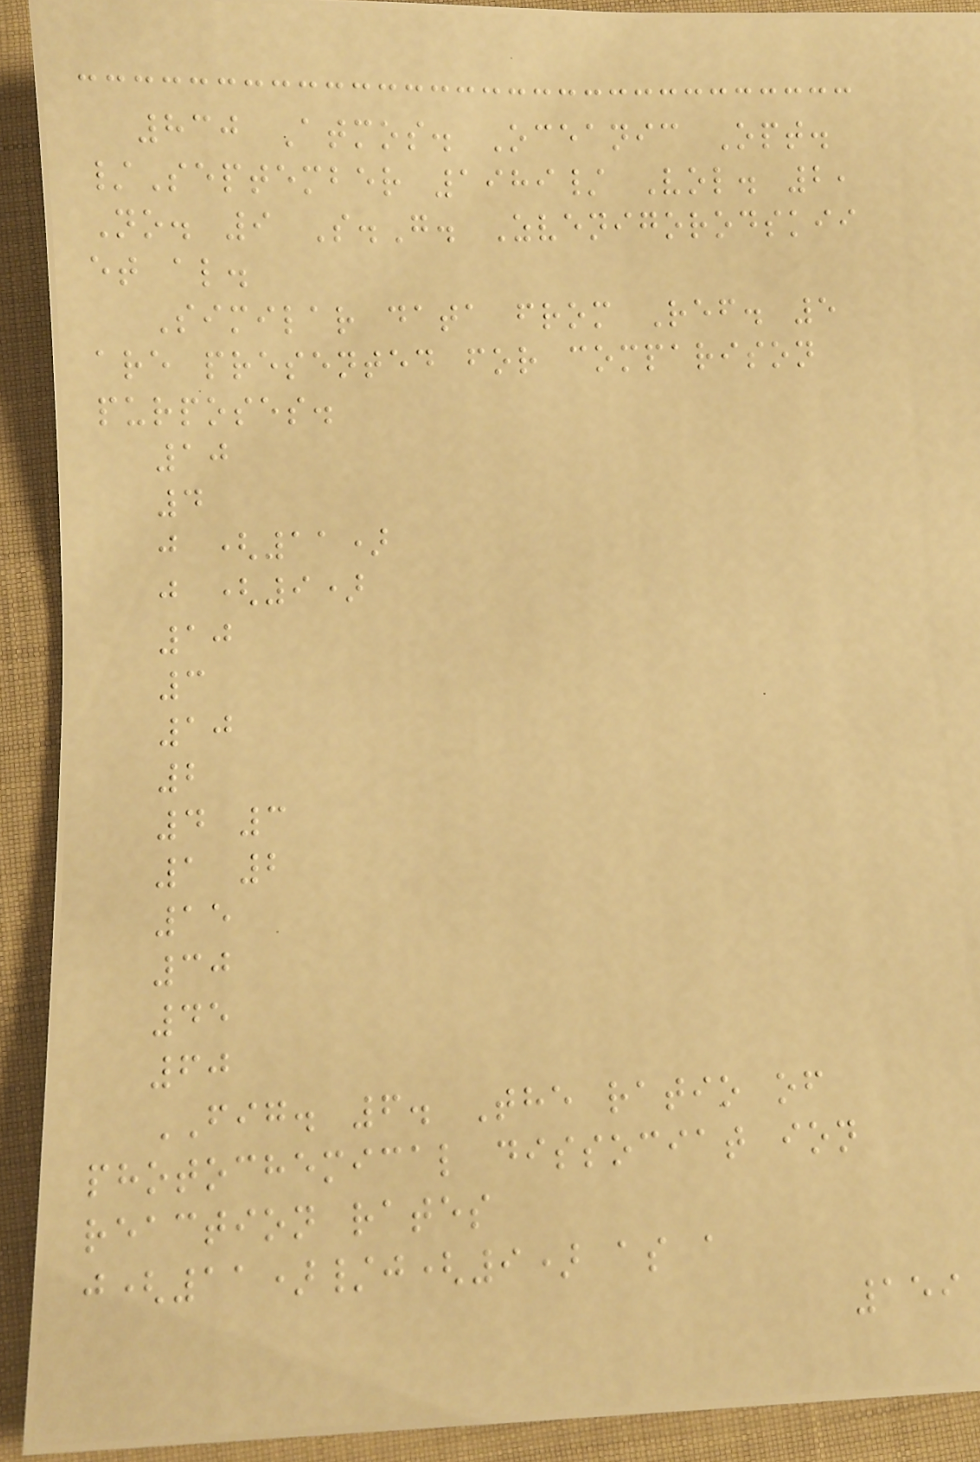830 Atmos. Oceanic Opt.
/September 1989/ Vol. 2,
No. 9 S.G. Zvenigorodskii
et al.
Similar data from Ref. 5
are presented for comparison
purposes.
10
4
j (11)
j (9)
10
3
10
2
4 3
1 2
15
30
45
60
FIG. 6. The ratio of
photochemical dissociat ion
reaction rates
j(11)/j(9) as a
159
